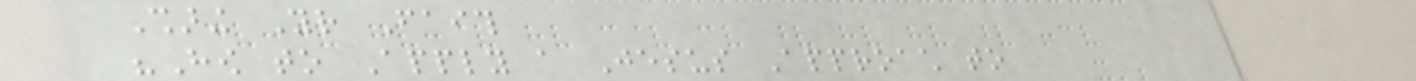Sharing Your Faith
"How to Apply a Jesus Approach to
